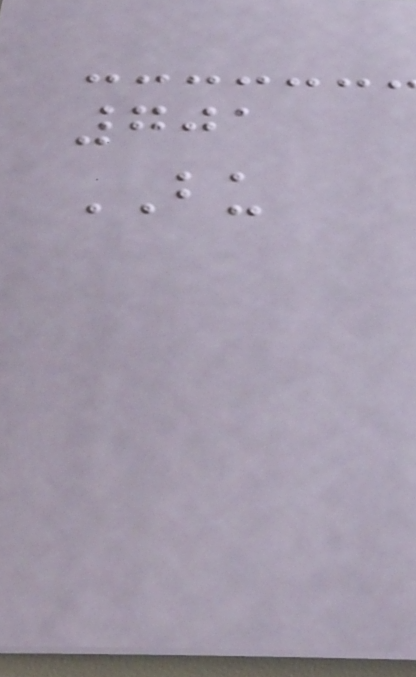701
BU
